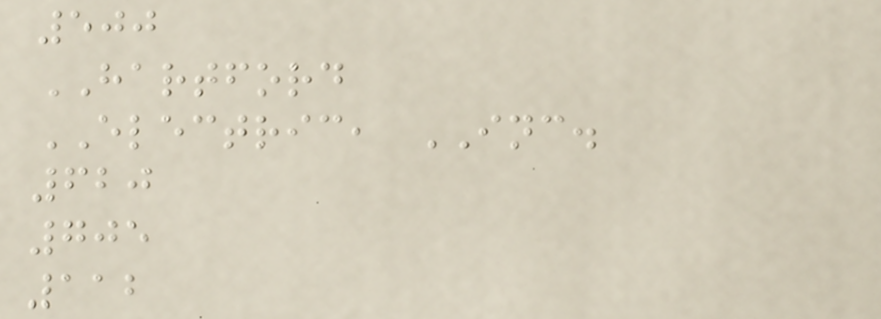500
HARTFORD
ELECTRIC, INC.
620
705
112
